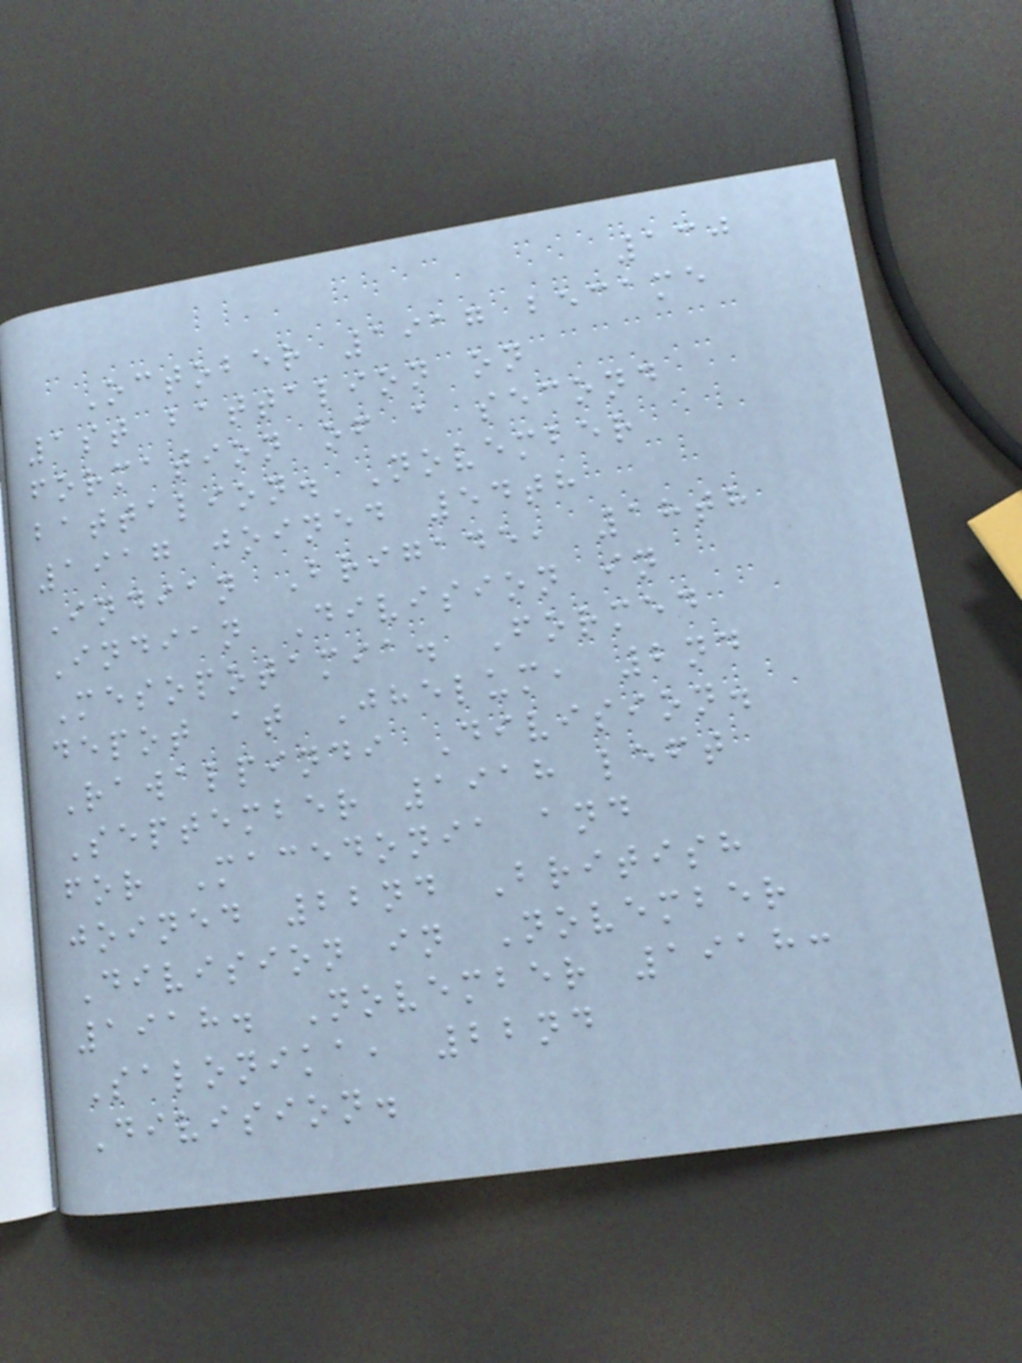130
October 1917 became
1st battalion on
formation of a second
battalion. November
1917 joined 54th
Indian Brigade, 18th
Indian Division in
Mesopotamia. Formed
depot at Jhelum, 2nd
Rawalpindi Division.
September 1918 left
for Macedonia and
joined 22nd British
Division in November
1918. November 1918:
Salonika, 22nd
Division.
